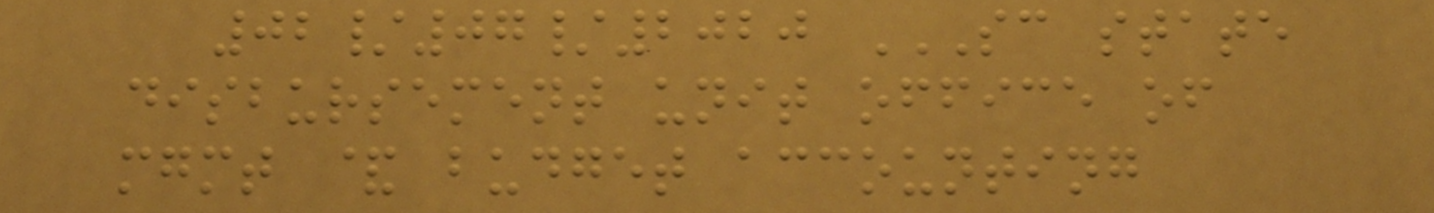02/07/2020 SC STATE
DISBURSEMENT UNIT OFFICE OF
MGMT & BUDGET ACCOUNTING
